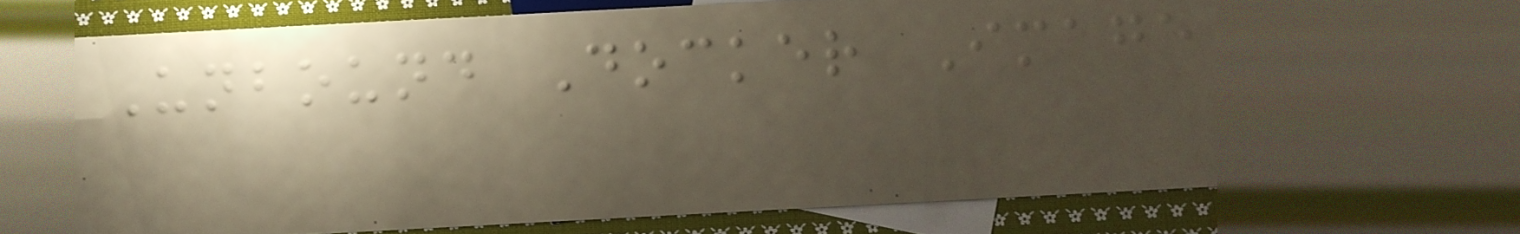Unbound Docker Image
